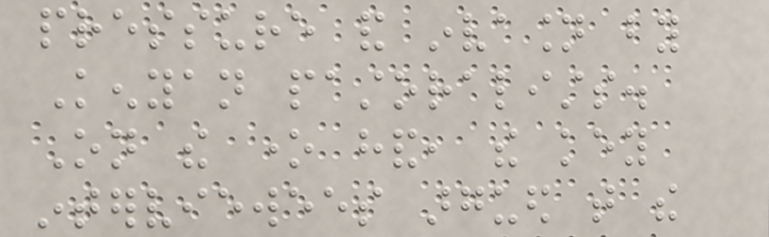pressure and invasion by
Kenyan pastoralists.
On the one hand, the key
interviewees argued that the
